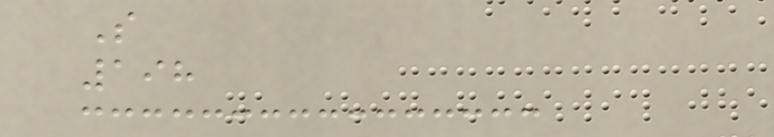S
198
